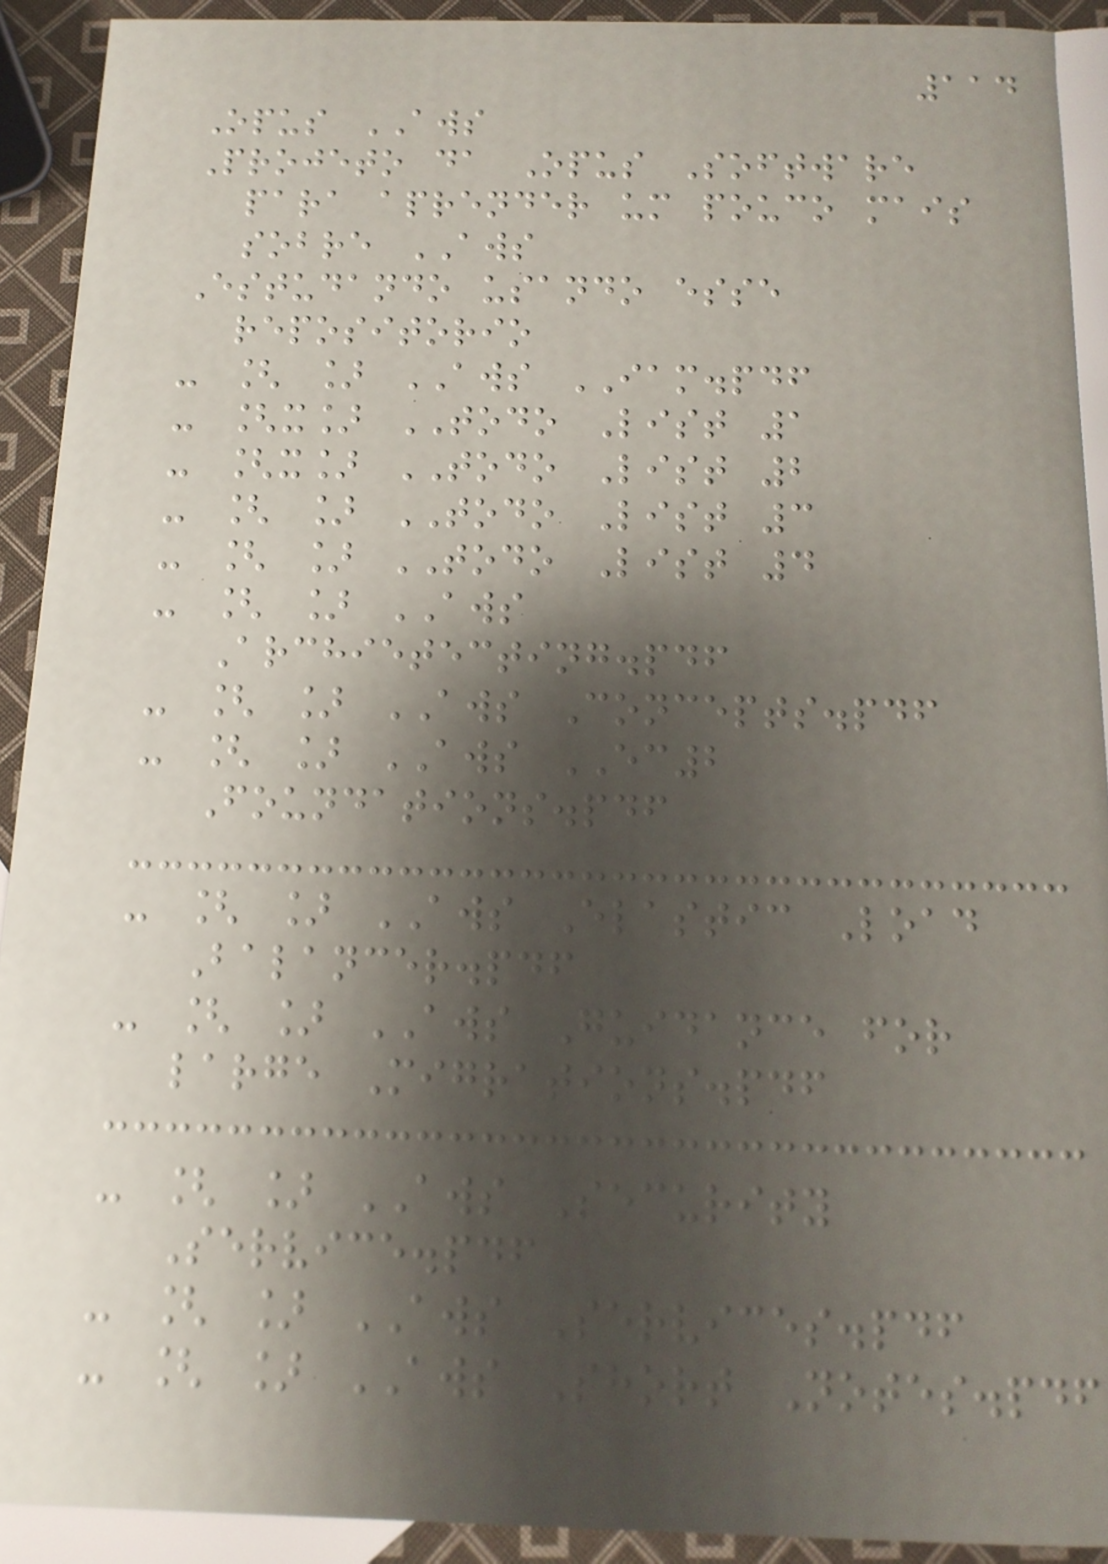114
Opus AWS
Projeto da Opus Software
para aprender um pouco mais
sobre AWS
Estudando usando esse
repositorio
- [ ] AWS IAM.pdf
- [x] TODO List 1
- [x] TODO List 2
- [ ] TODO List 3
- [ ] TODO List 4
- [ ] AWS
Archietecting.pdf
- [ ] AWS Concepts.pdf
- [ ] AWS EC2
Foundations.pdf
- [ ] AWS Elastic Load
Balancer.pdf
- [ ] AWS Guidance for
large Migrations.pdf
- [ ] AWS Security
Service.pdf
- [ ] AWS Services.pdf
- [ ] AWS Short Notes.pdf
